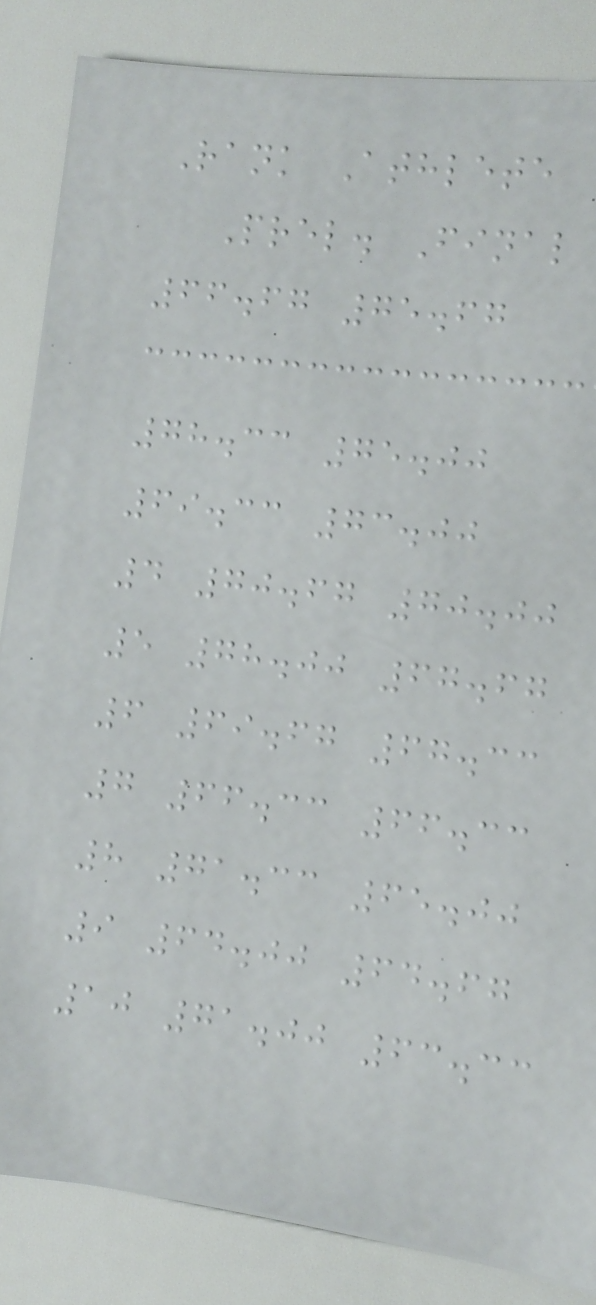Rank Athlete
Prel. Final
66.67 75.67
78.33 75.00
69.33 73.00
4 70.67 70.00
5 78.00 67.67
6 69.67 67.33
7 66.33 66.33
8 71.33 65.00
9 64.00 64.67
10 71.00 63.33
